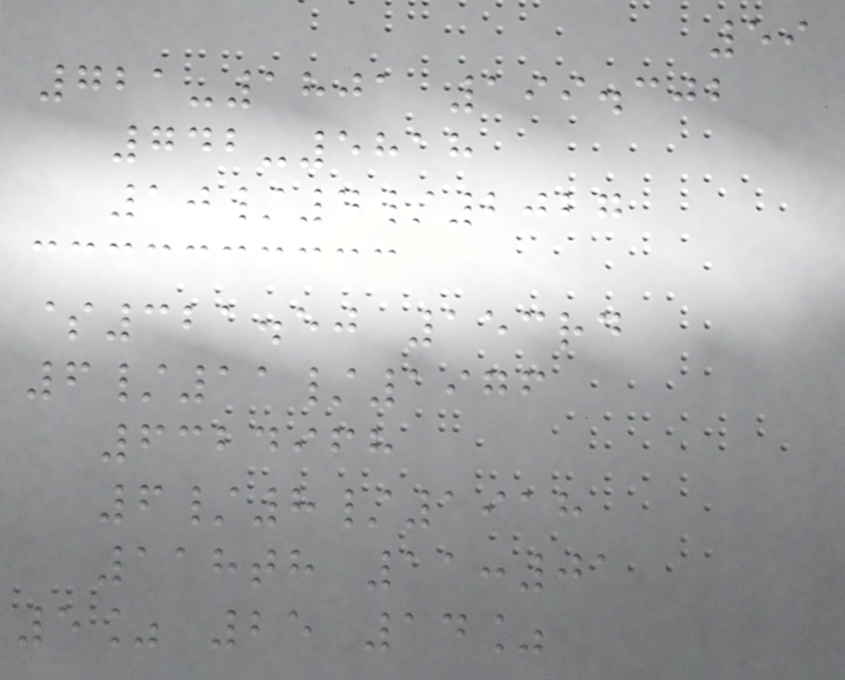59
721-1801 199.302
742-5818
10/4/2027
$321.50 153rd
6/11/1976
6324968
6/8/1918
118th 11:01
5% 25 14%
